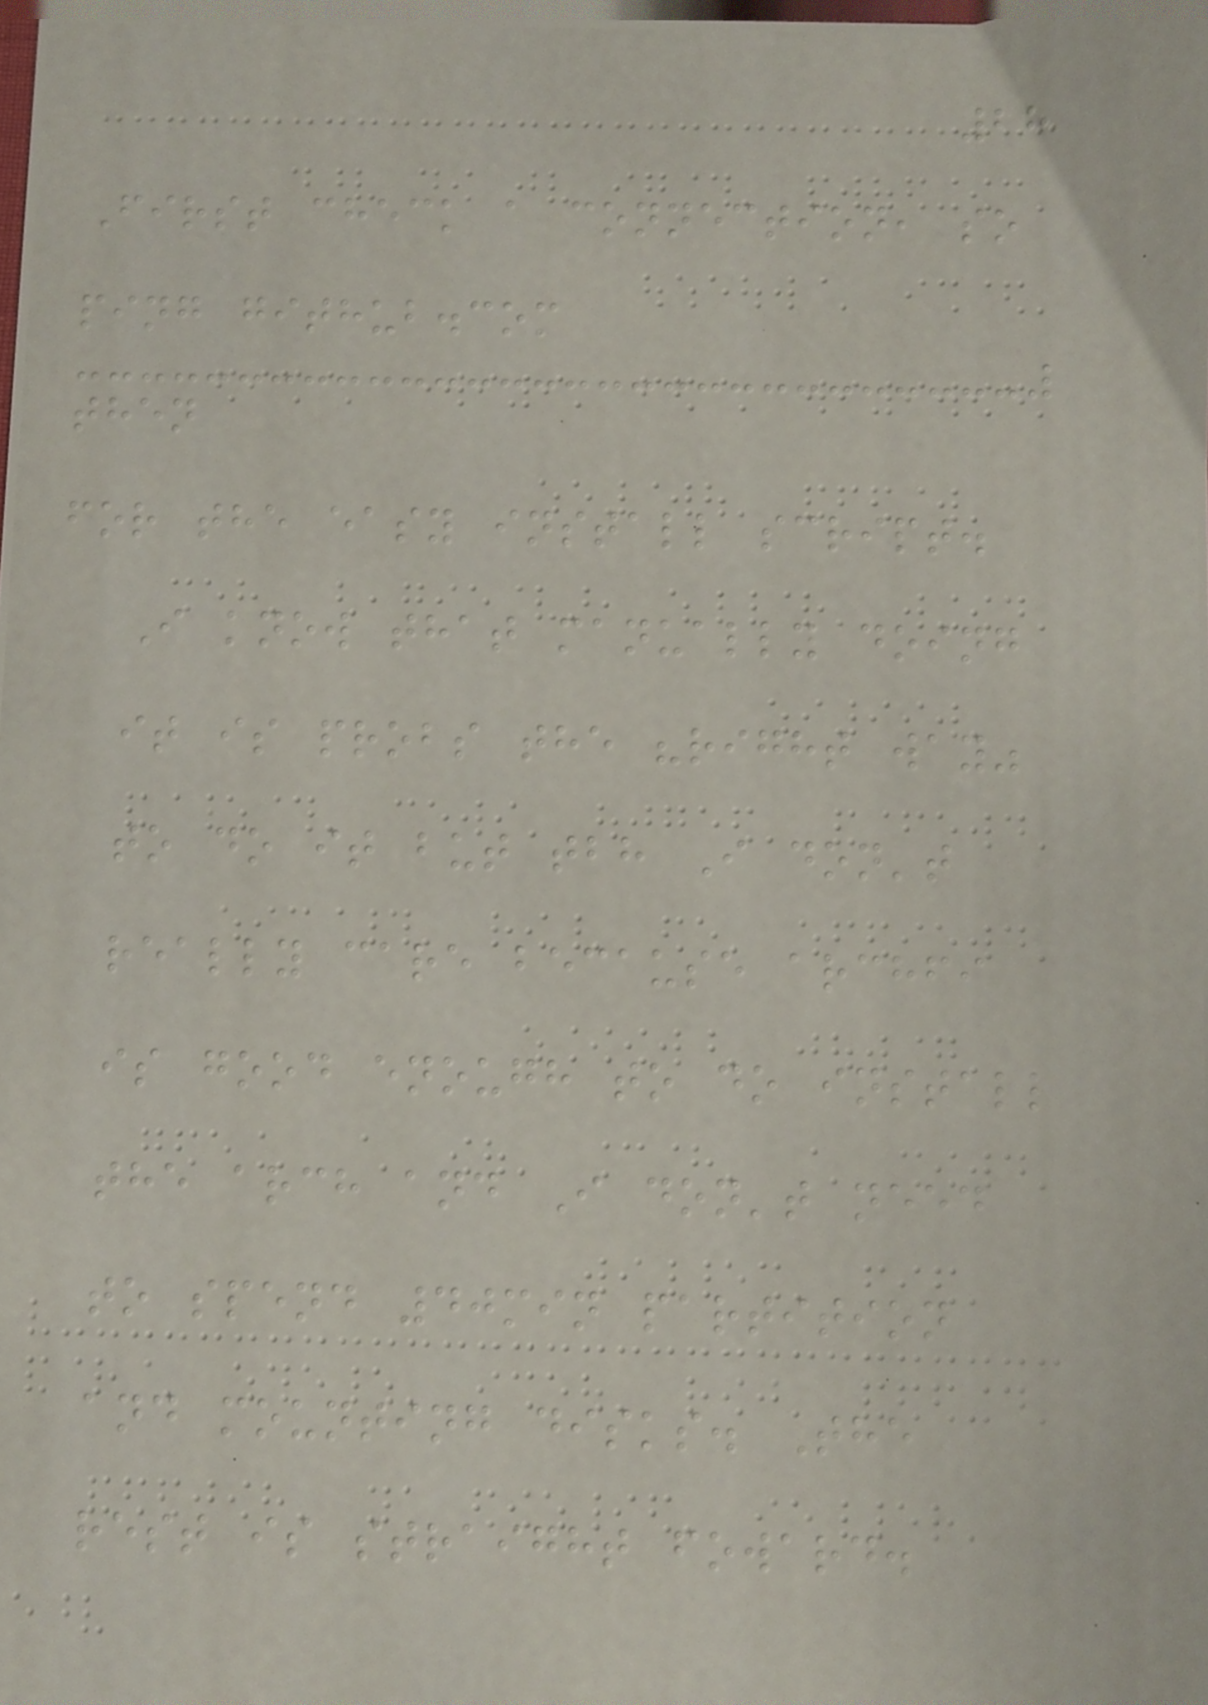28
First check a connection, so
ping github.com
then
for the easy install script.
I know that manually doing
it is probs the "right way"
to do it but tbh I don't
really care because archfi
is good enough to do install
the arch and I don't need
to spend 40min partition
and mounting disks. The
rest is straight foward.
